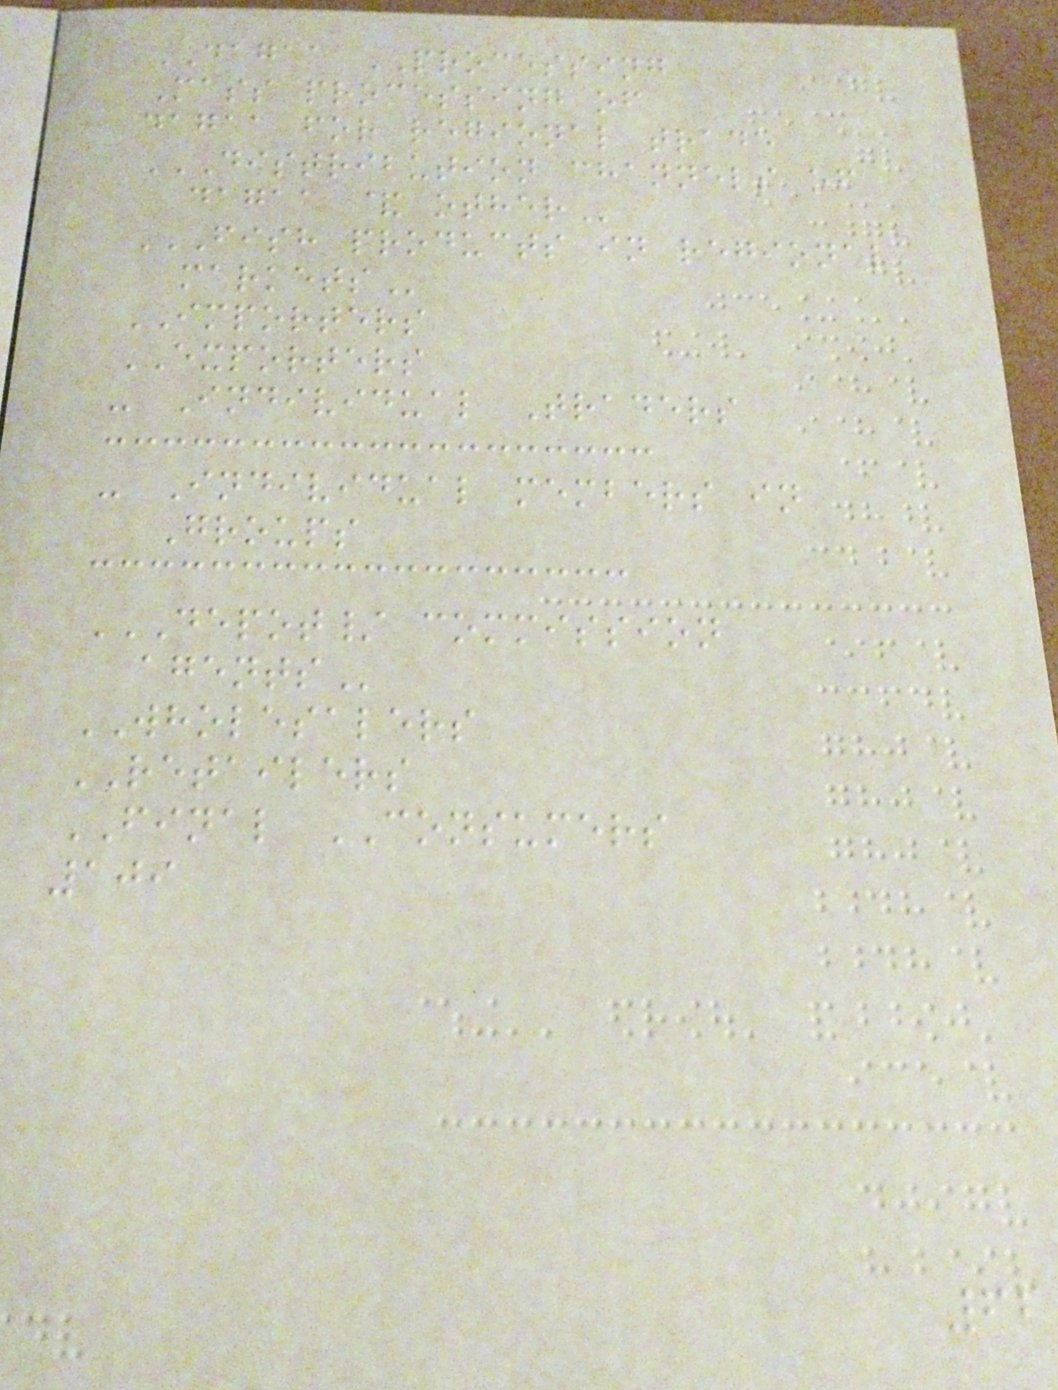DAGAA PROCESSING
Mass processing of
dagaa for regional trade
DISTRIBUTION CHANNELS OF
DAGAA & OTHER
FISH PRODUCTS IN REGIONAL
MARKETS
IMPORTERS
EXPORTERS
- Individual Traders
- Individual members in
Groups
DEPOT/ COMMISSION
AGENTS
WHOLESALERS
RETAILERS
FINAL CONSUMERS
109
62
